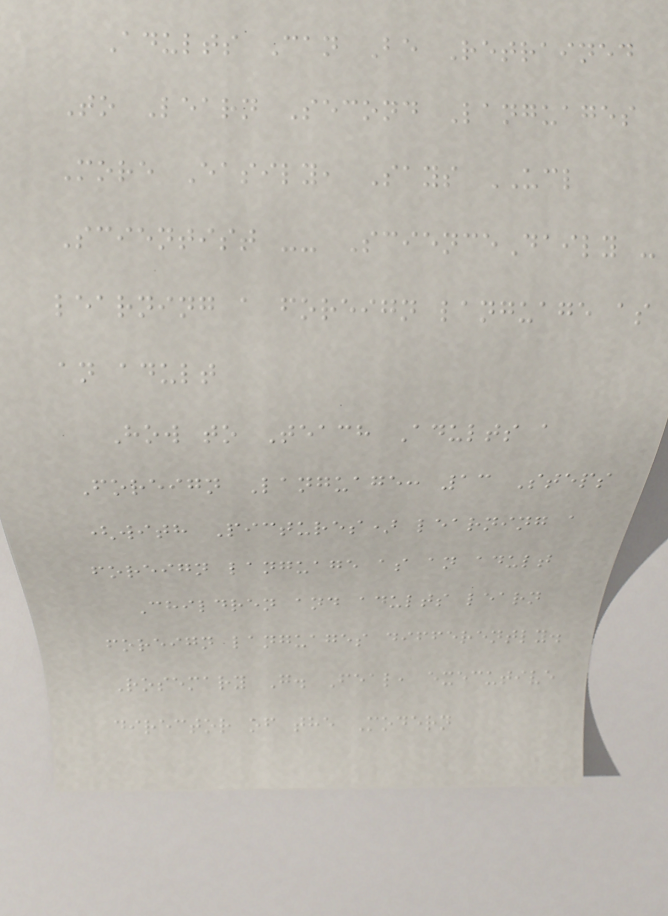Adults Can Be Retrained
To Learn Second Languages
More Easily, Says UCL
Scientist -- ScienceDaily -
learning a foreign language as
an adult
How to Teach Adults a
Foreign Language: 13 Steps
(with Pictures) learning a
foreign language as an adult
Children and adults learn
foreign languages differently.
Rosemary G. Feal, executive
director of the Modern
